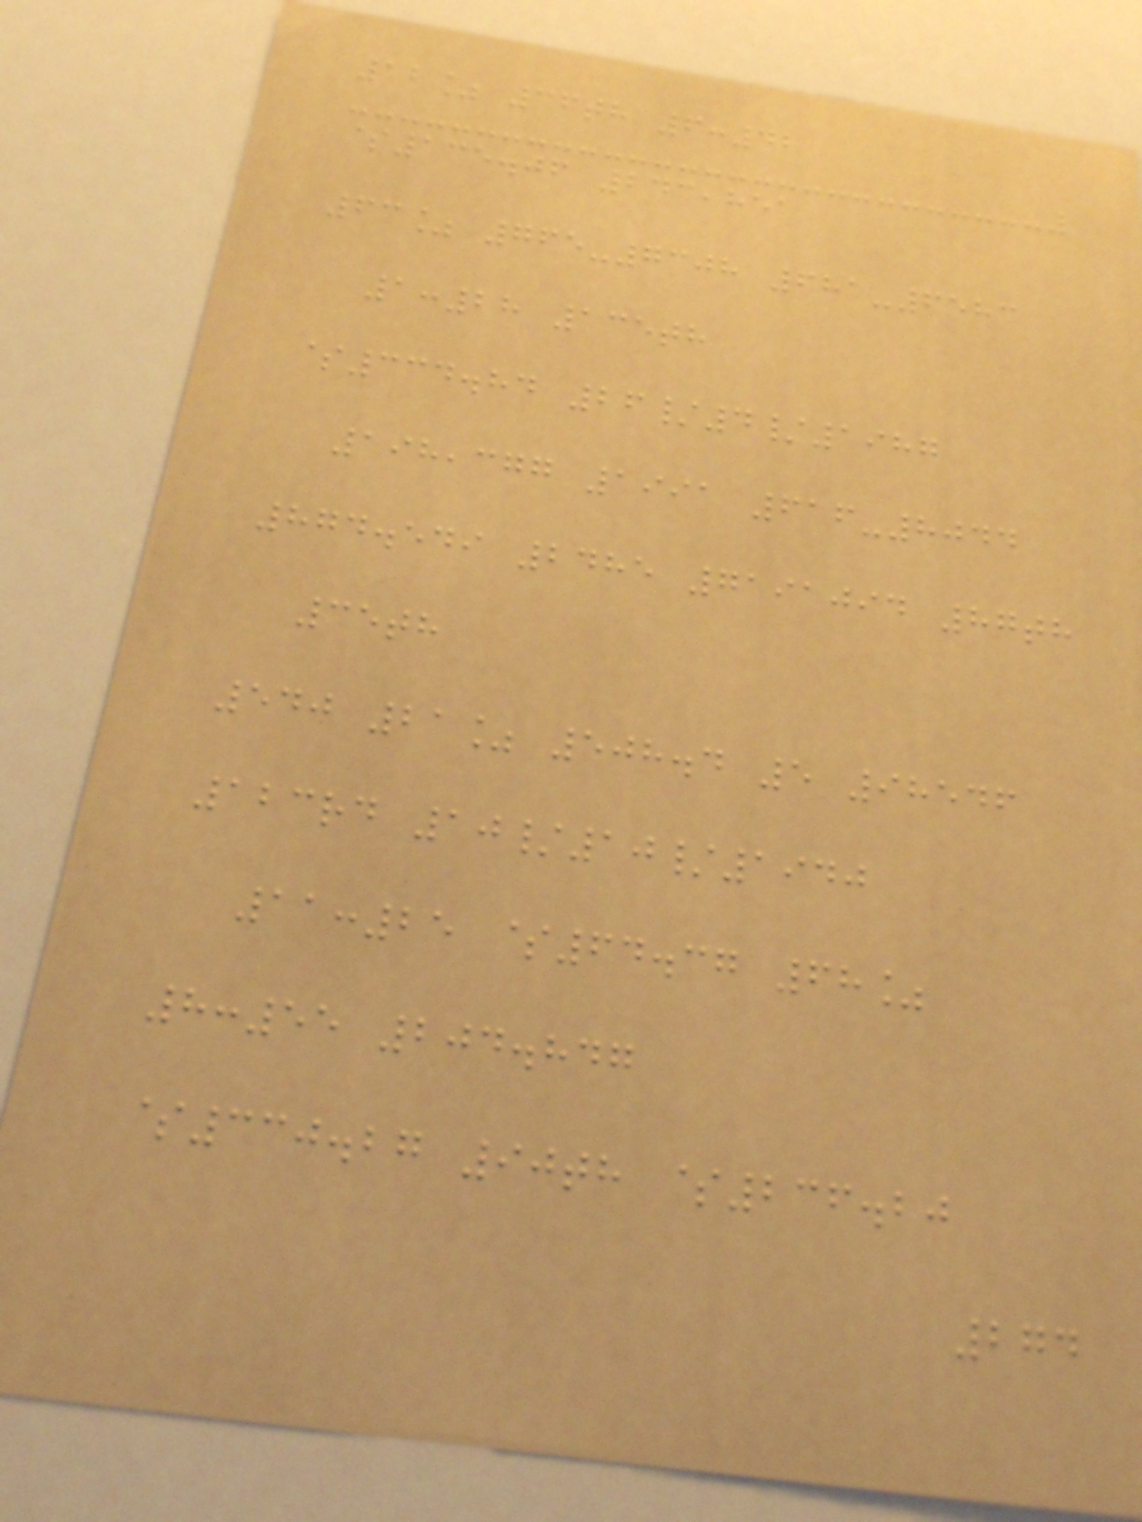12% 36th 6:42
$135.06 243,851
63% 765-7308 681-6583
1:28 135th
$334.84 26/4/1987
198,377 1991 616-8044
874.549 2485 7191094 87th
35th
540 21% 508.4 5 98546
123rd 10/10/1940
11:25 $64.37 68%
8:55 204.847
$330.27 90th $236.20
274
